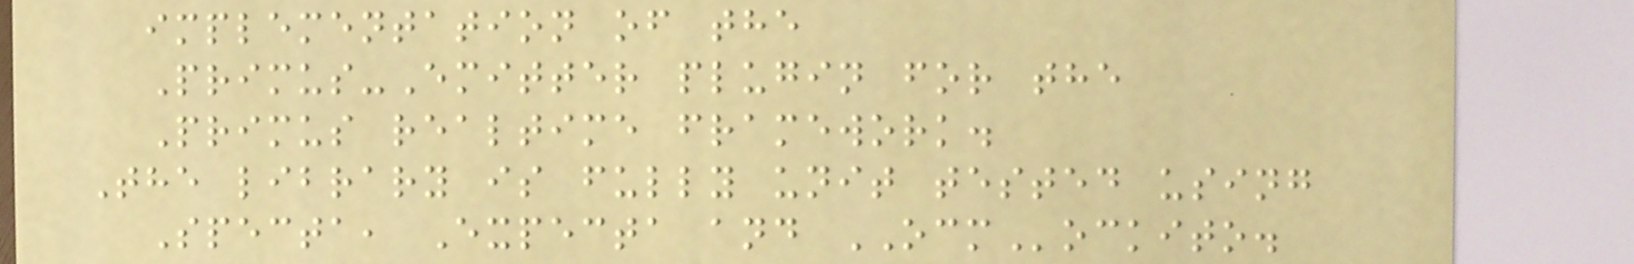implementation of the
Primus-Emitter plugin for the
Primus realtime framework.
The library is fully unit tested using
Specta, Expecta and OCMockito.
